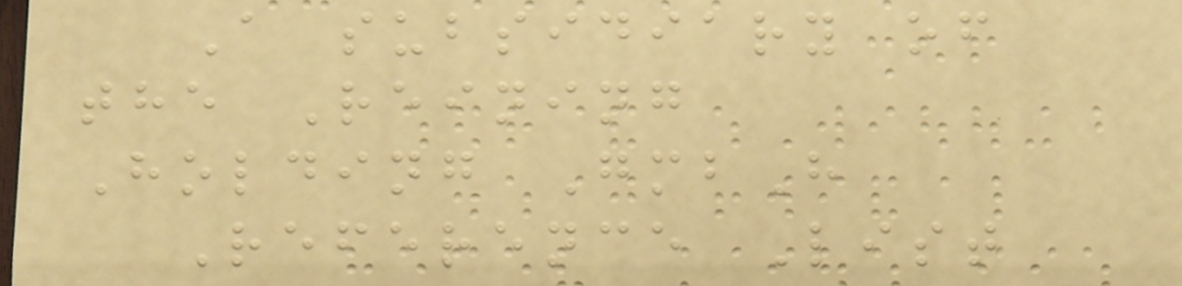A subsidiary of
the Reining
Holding GmbH
Reference List
